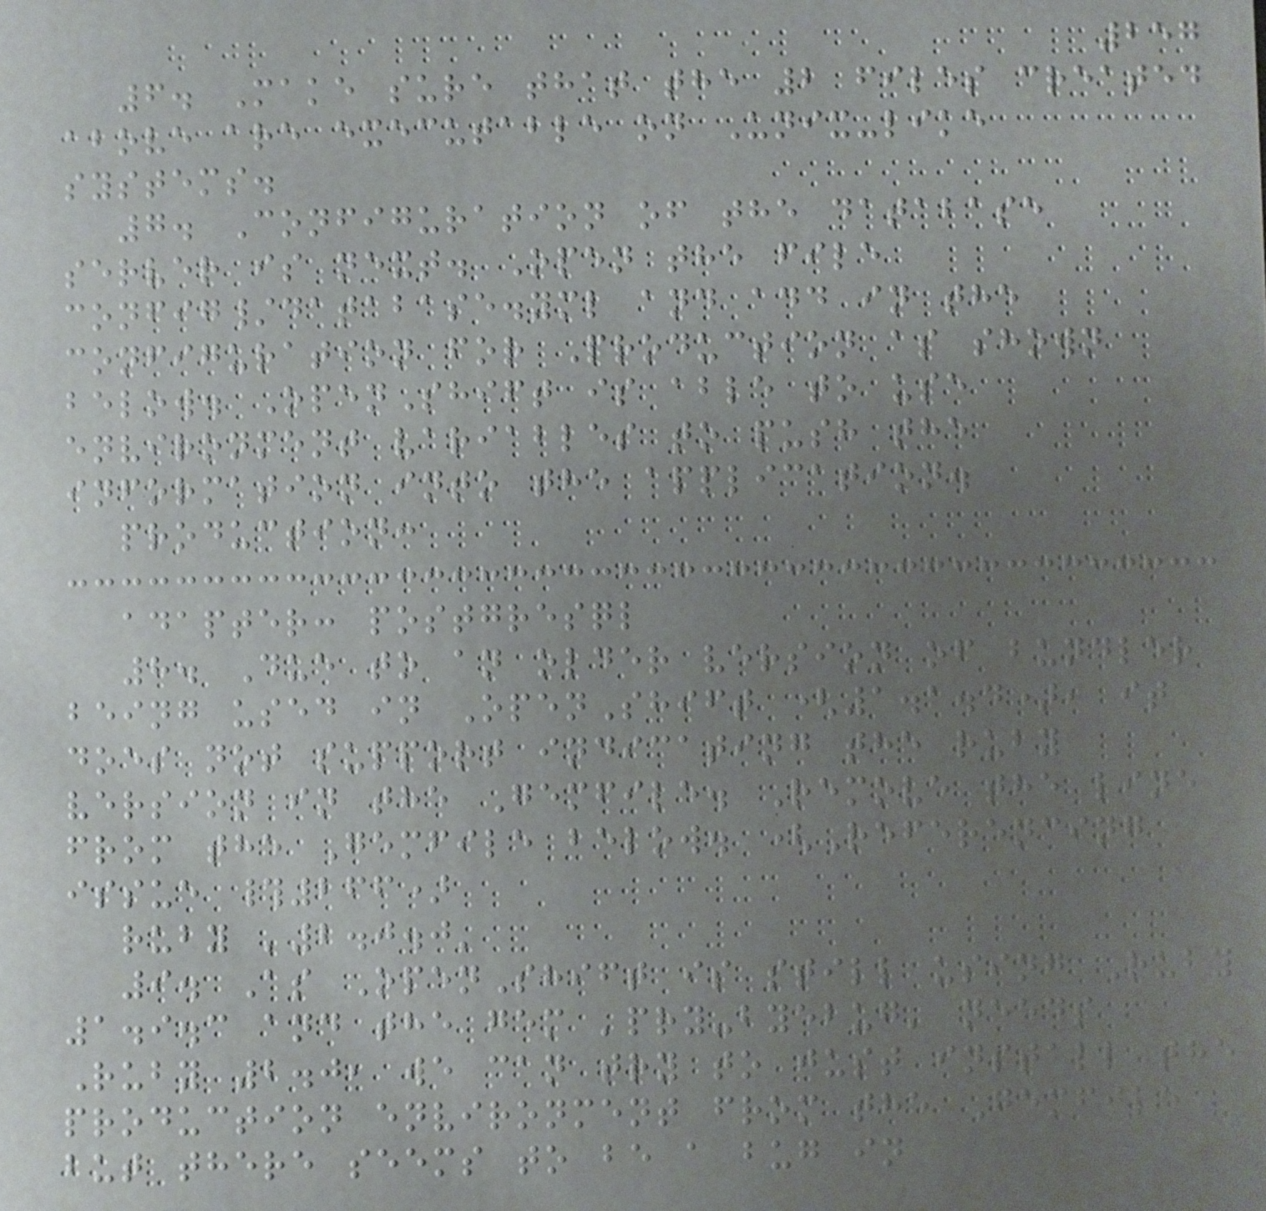257
6. Make sure that the 2 files created
above are executable on Unix-like
systems.
7. Configuration of the database
server is next. Open the file
config/database.yml and add in the
configuration for Production as shown
below. OpenShift is able to use
environment variables to push the
information into the application.
production:
adapter: postgresql
8. Due to an older version of bundler
being used in OpenShift (1.1.4), it
does not support indicating the ruby
version in the Gemfile. Remove the line
from the Gemfile below. (Referencing
issue #266)
ruby '2.0.0'
9. As OpenShift is still using Ruby
1.9.3 and the gem 'pry-byebug' needs
Ruby 2.0, we can try to just install the
production environment from the Gemfile
but there seems to be a bug in
